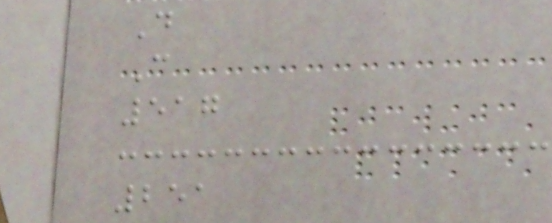D
C
517
251
